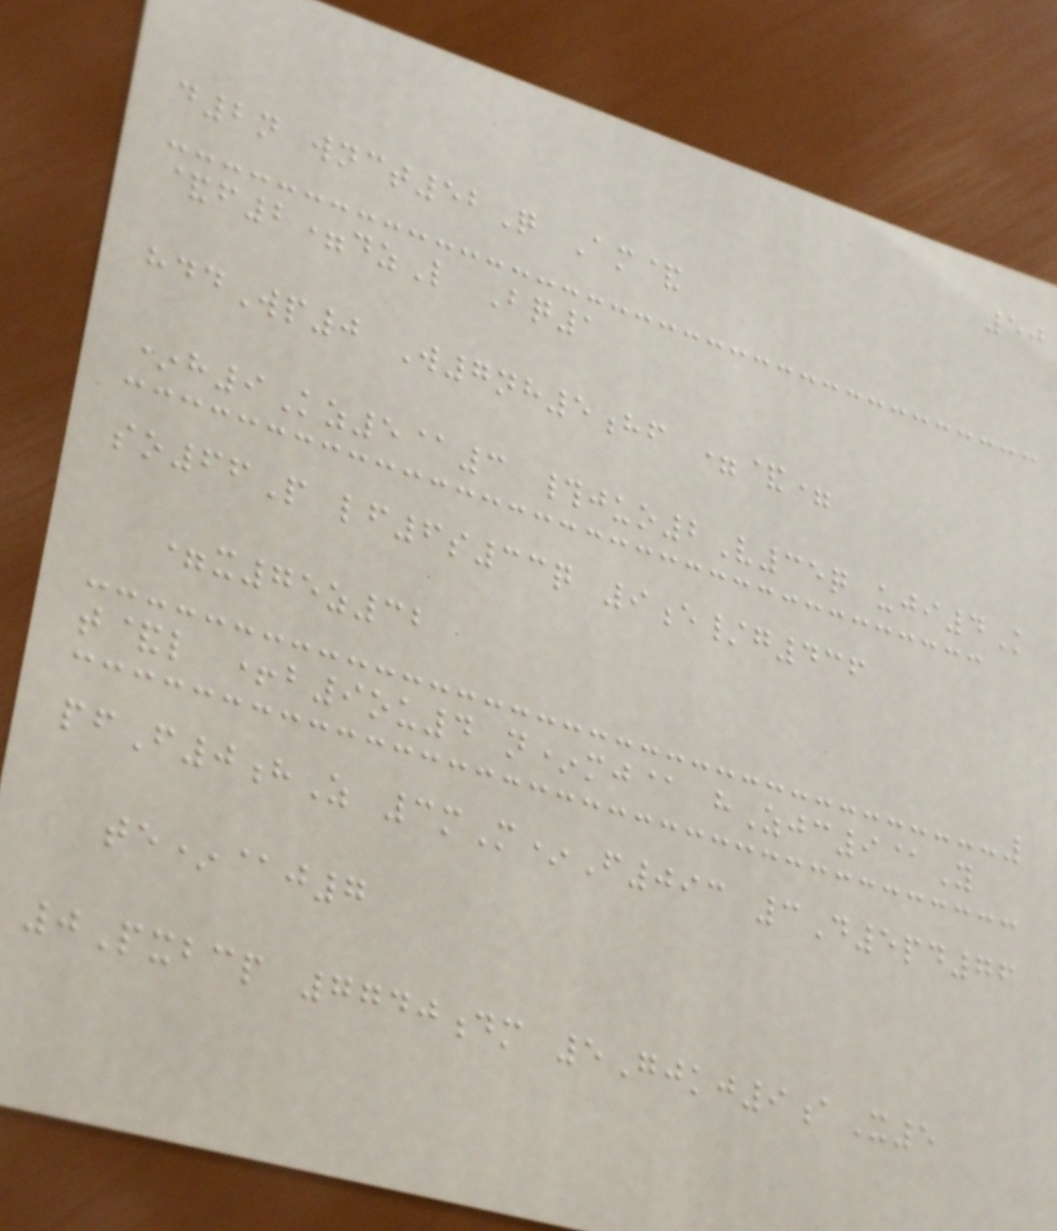50
d2n wnct52Q Am&
&f2=dzL Bq1
hddWp0 W7nh5hf =&=
*h9Kz5@3 #juo2V35q uji4K
so66P lf6s33q 9e/g436
=x75z32
t&l +b9ou4 n*mj@ hZjc9@Y
pfF0hZ 3mM*F093 3D5pd76
te*@j7
0Pxbcp 7740dm 5Gjkj9aX5
